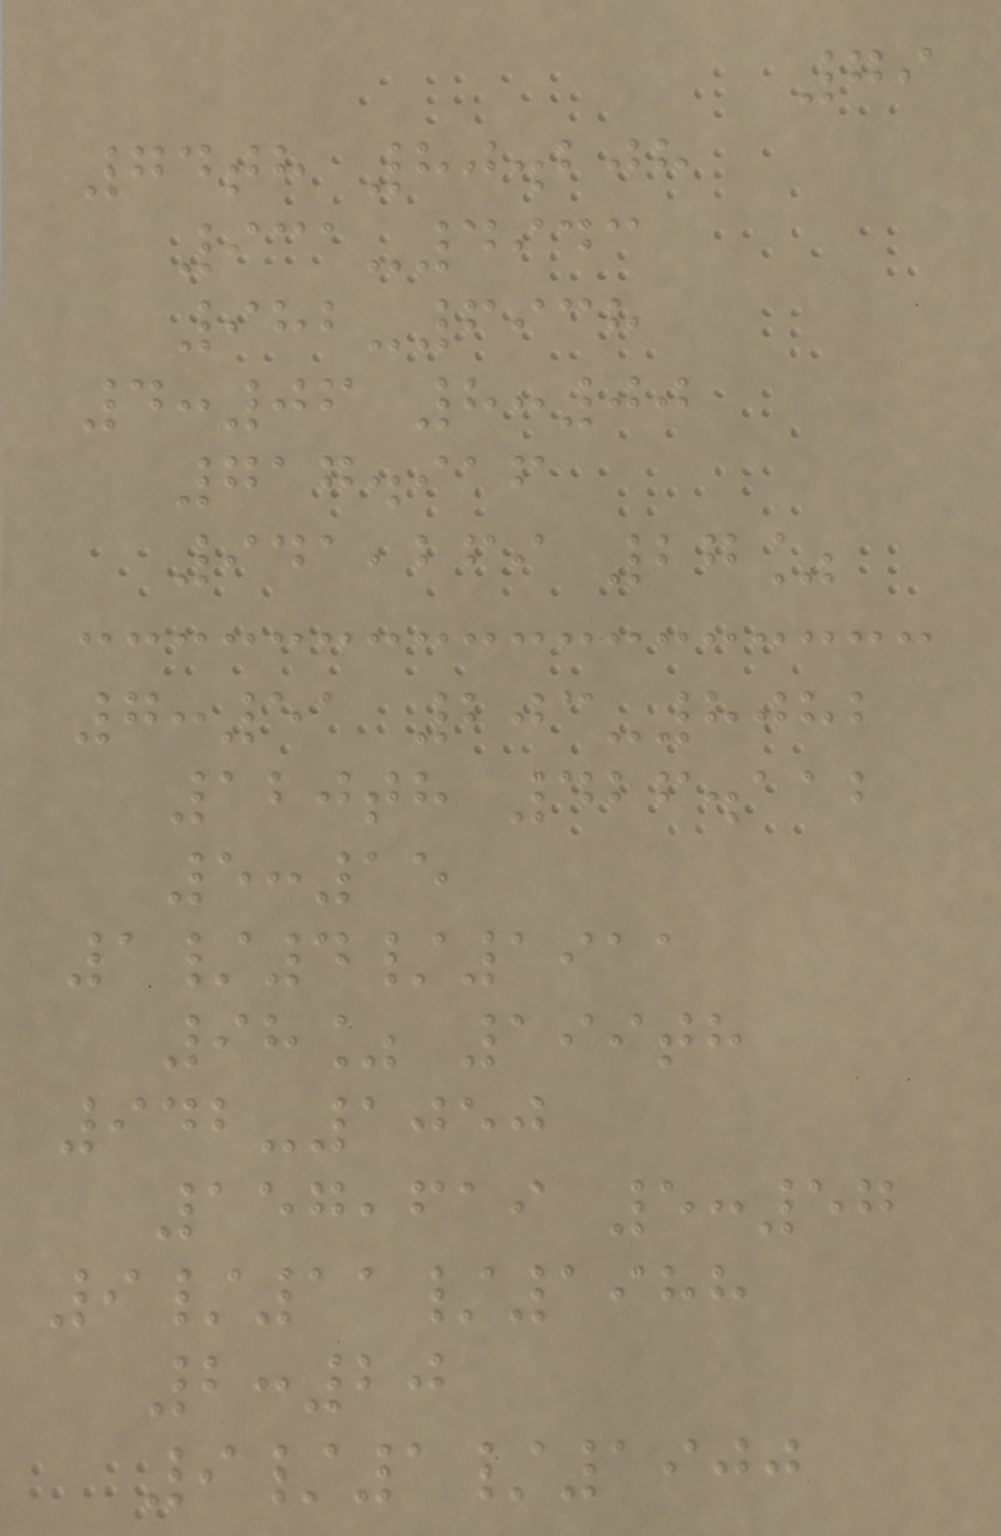79
74th 80.208
931-4943
982-6938
4:06 8:00
717.916
941,269 27%
7:51 203-8082
120th 426.112
5:15
1/4/1911
98% 199th
942-1050
157,619 5:57
9/11/1988
2:20
9/1/1900
